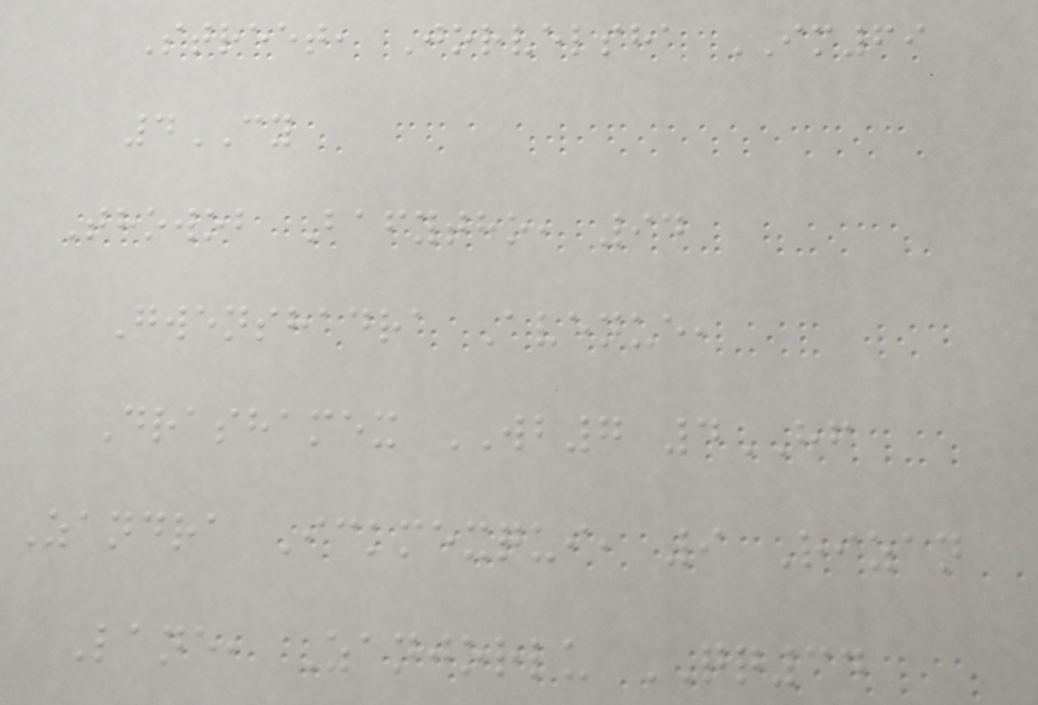Street, Jorvelsha IM69
4CY
Thowob Bafytho, 94
Gwenshadra Avenue,
Drashamex WB7 4HF
Zandra Ickmexqui, 9 Rizan
Lane, Zanjorlu QQ34
